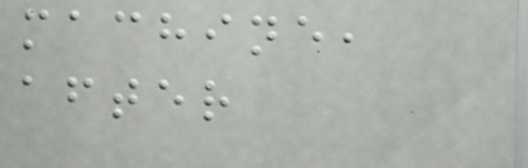machine,
after
